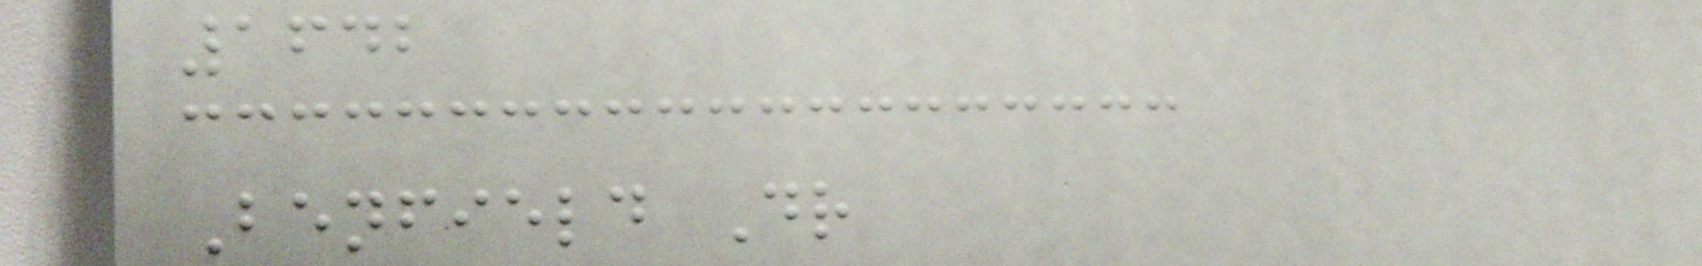1642
Benfield Dr
